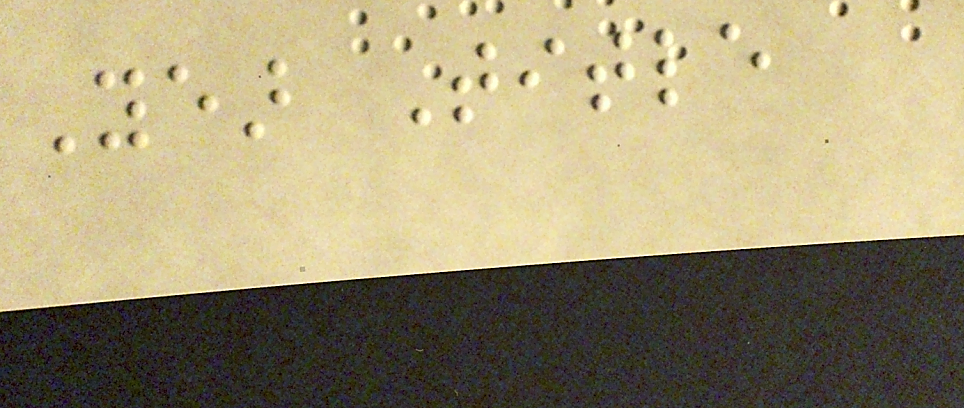Year Title
